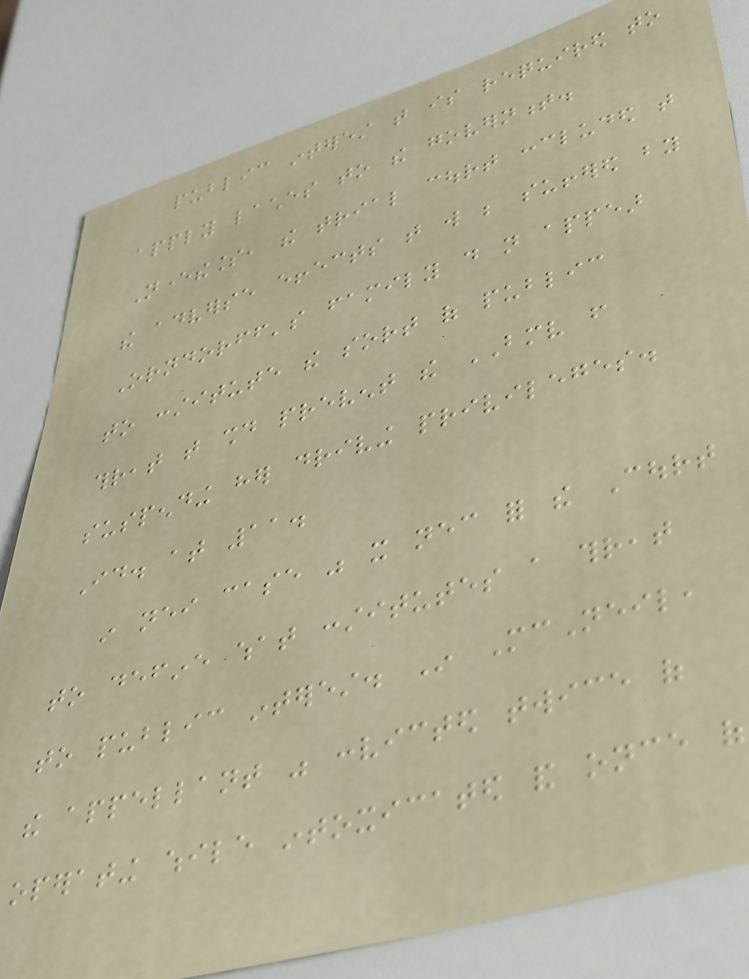public interest that is required to
apply laches to the government.
Nevertheless, the trial court concluded that
the adverse effects that will be suffered by
Orndorff's family do not appear
to constitute the sort of public
threat that should prevent the BMV from
suspending her driving privileges.
Id. at 11.
in neither case was it necessary for the Court
to define what constitutes a threat
to public interest. In McNeil,
the appellant was convicted twice of
operating while intoxicated and once of
